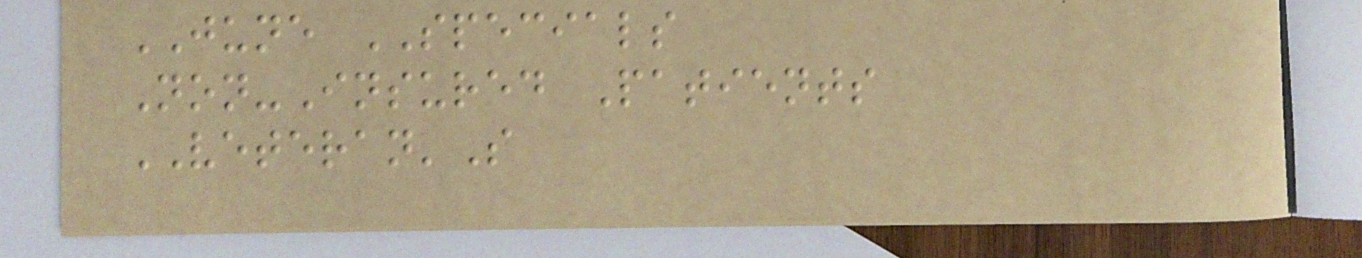JUNE SPECIALS
Non-Insured Patients
VETERAN'S
